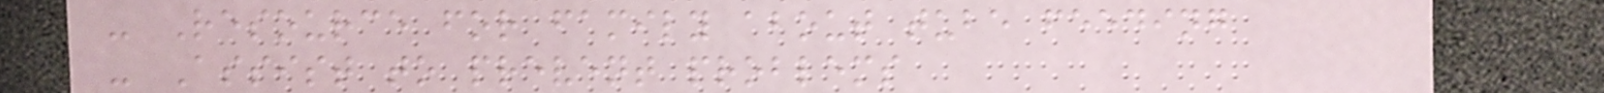- Resource for family about tube feeding
- Assist to prevent problems
